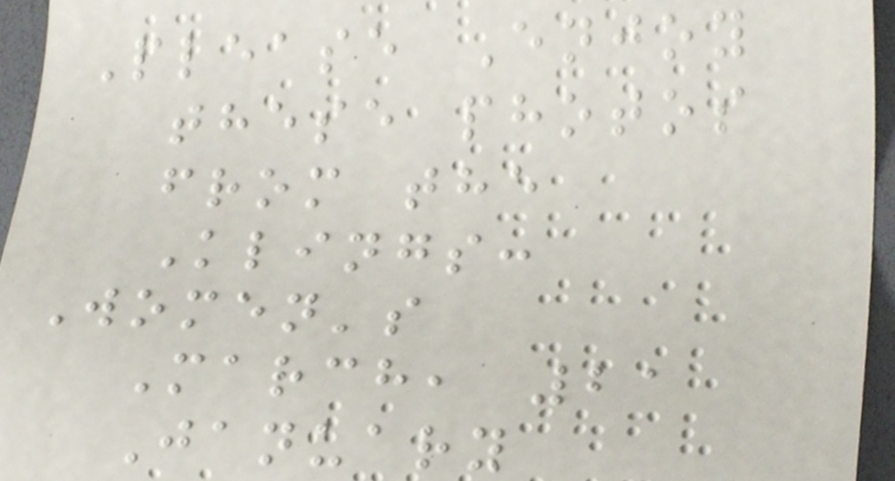Please Enjoy
these photos
from the
Klings:
Women's
March, 21
January
